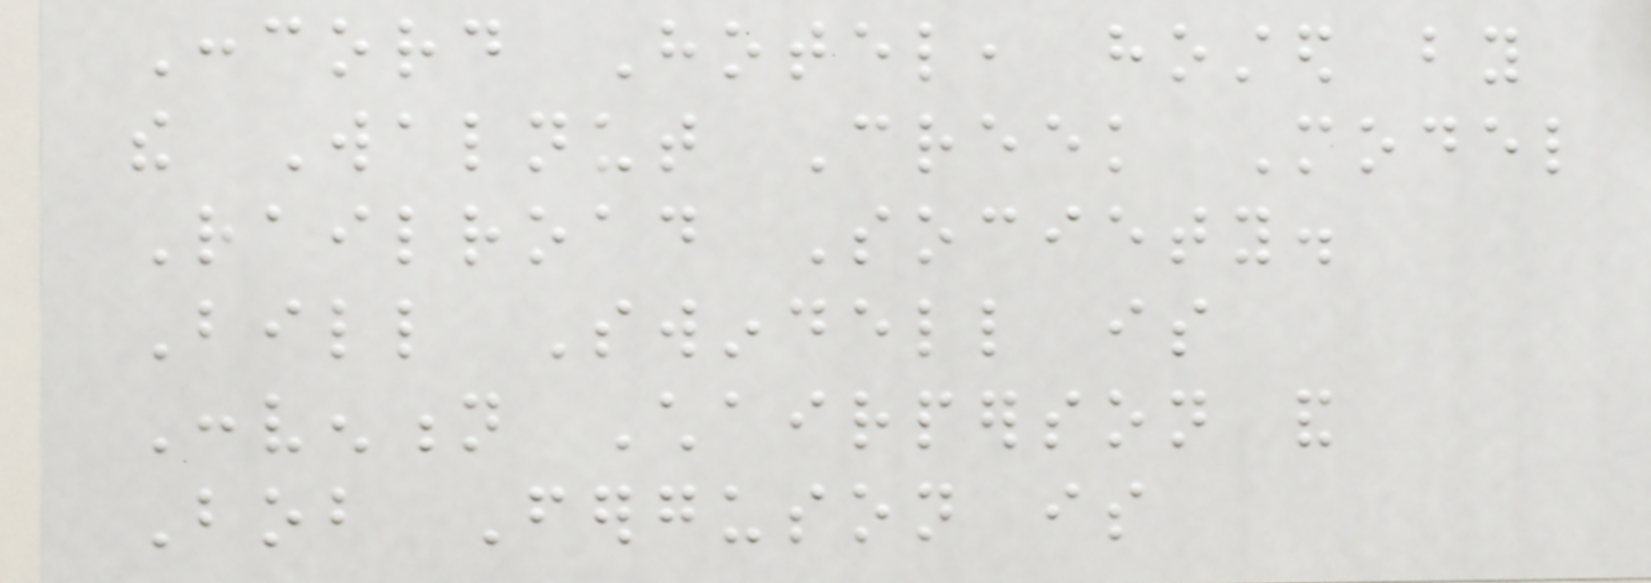Concord Hotel, hosted by
the Walnut Creek Model
Railroad Society.
Bill Swindell is
Convention Chairperson and
Bob Ferguson is
